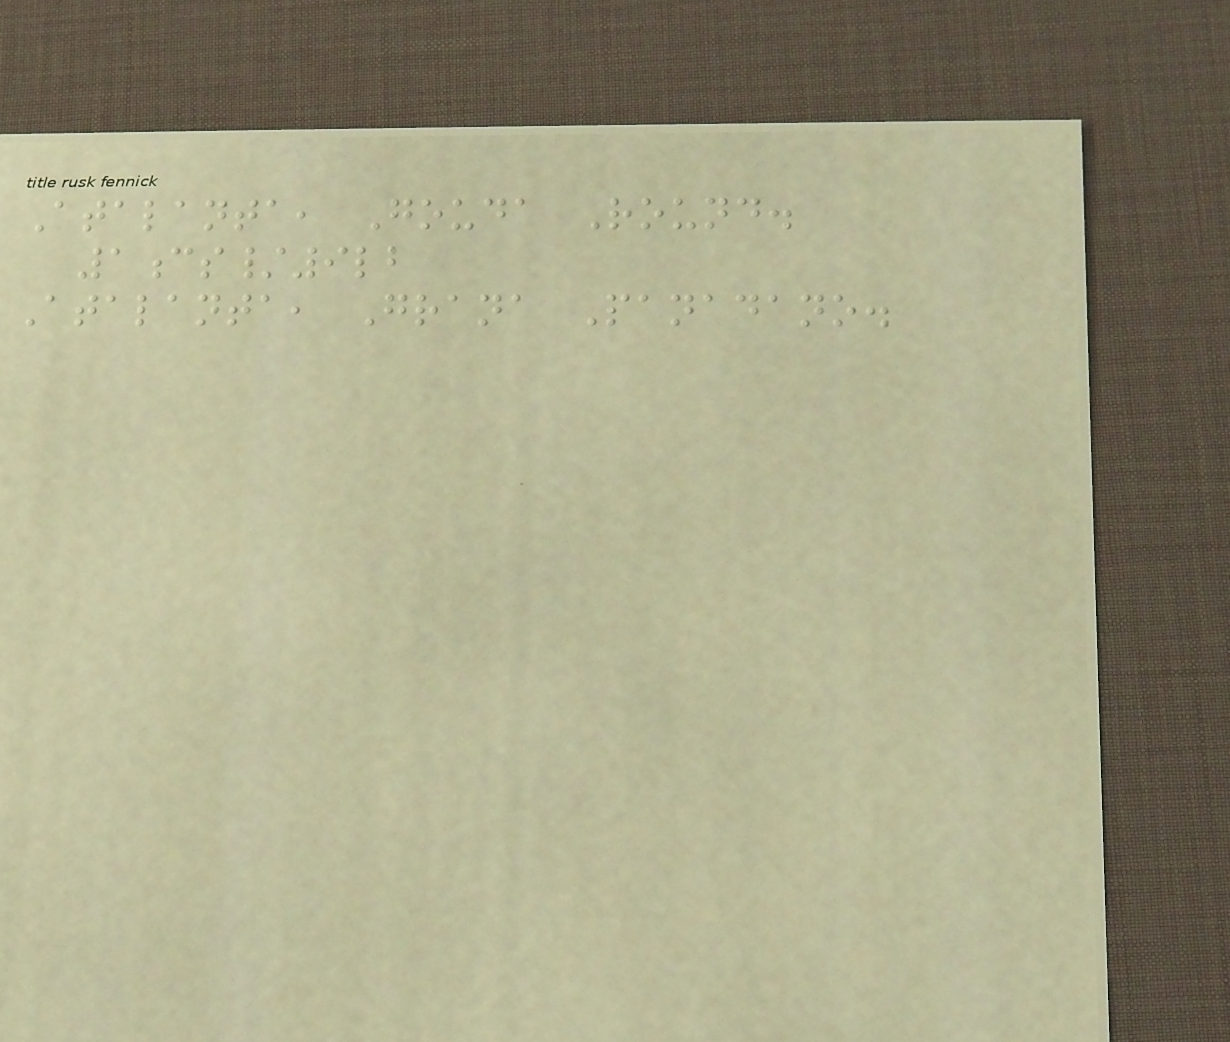Atalanta, Gouda Round.
1cs/9lb
Atalanta, Grana Panadano.
